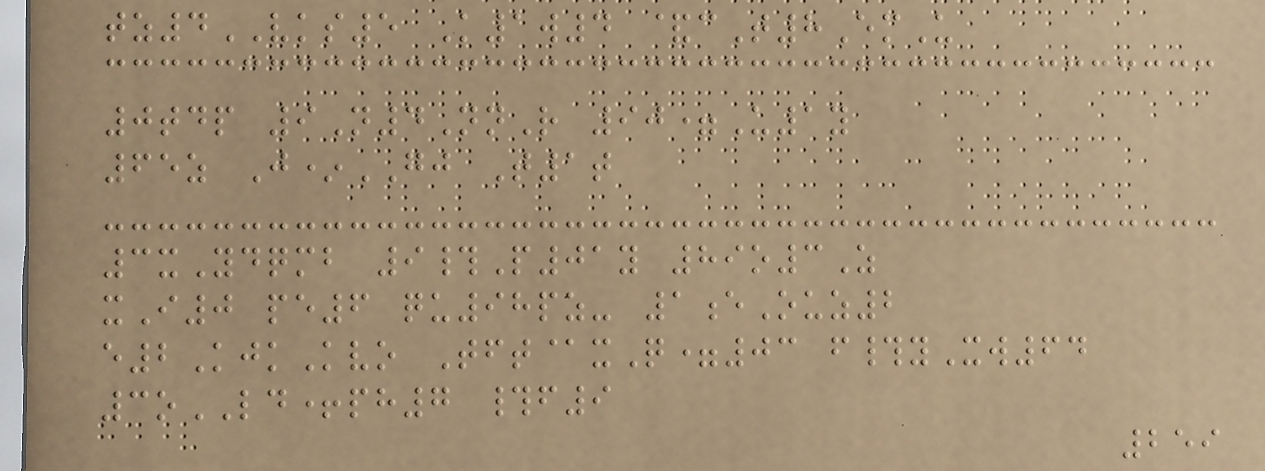tz4VKS5 K1w4 &cT8EmU
0tdp 9N4NnR 90=U1y
65z J*GJ T1t
3xYdqmb 9#P01y 89o3Z
xI0 pe6 qu98pz- 1eOuz2
e2KjkKvo Tft@xQ=03 f#yXw64
3oLD+ph7 #f9
259
